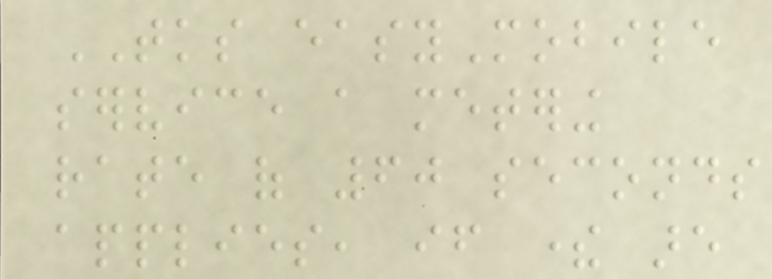TKS easyMobile
service a metering
rate of 60 seconds
applies, if there are
